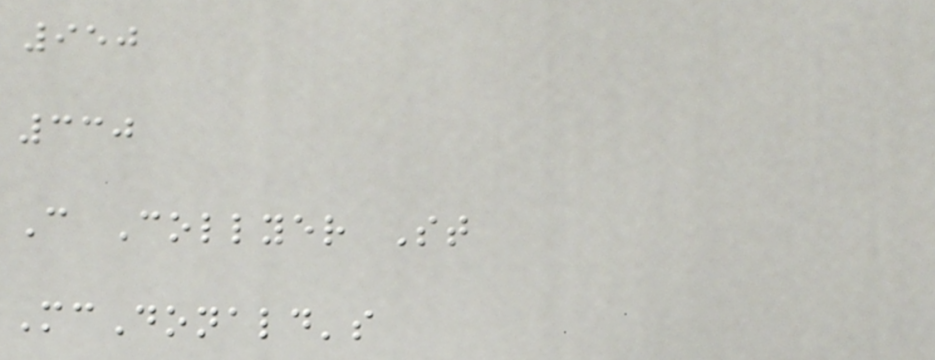950
330
C Collyer St
McDonald's
